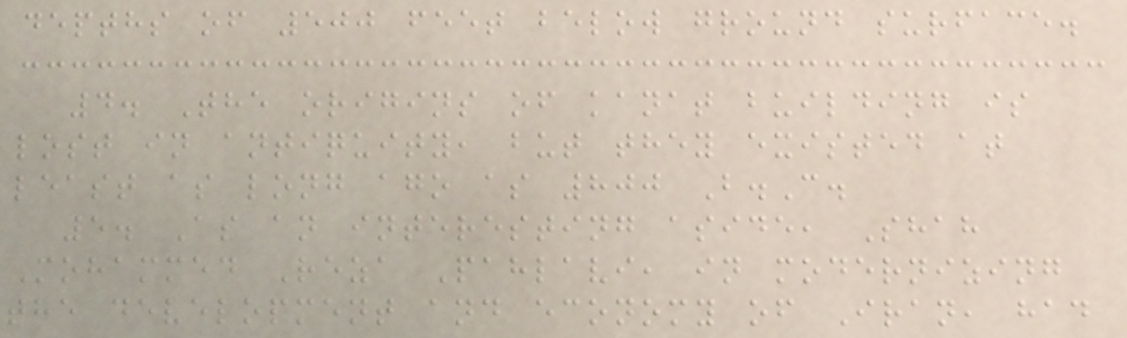depths of 500 feet below ground surface.
4. The origins of kanat building is
lost in antiquity, but they existed at
least as long ago as 800 B.C.
5. As an interesting aside, Shah
Mohammed Reza Pahlavi, in modernizing
the development and economy of Iran, had
